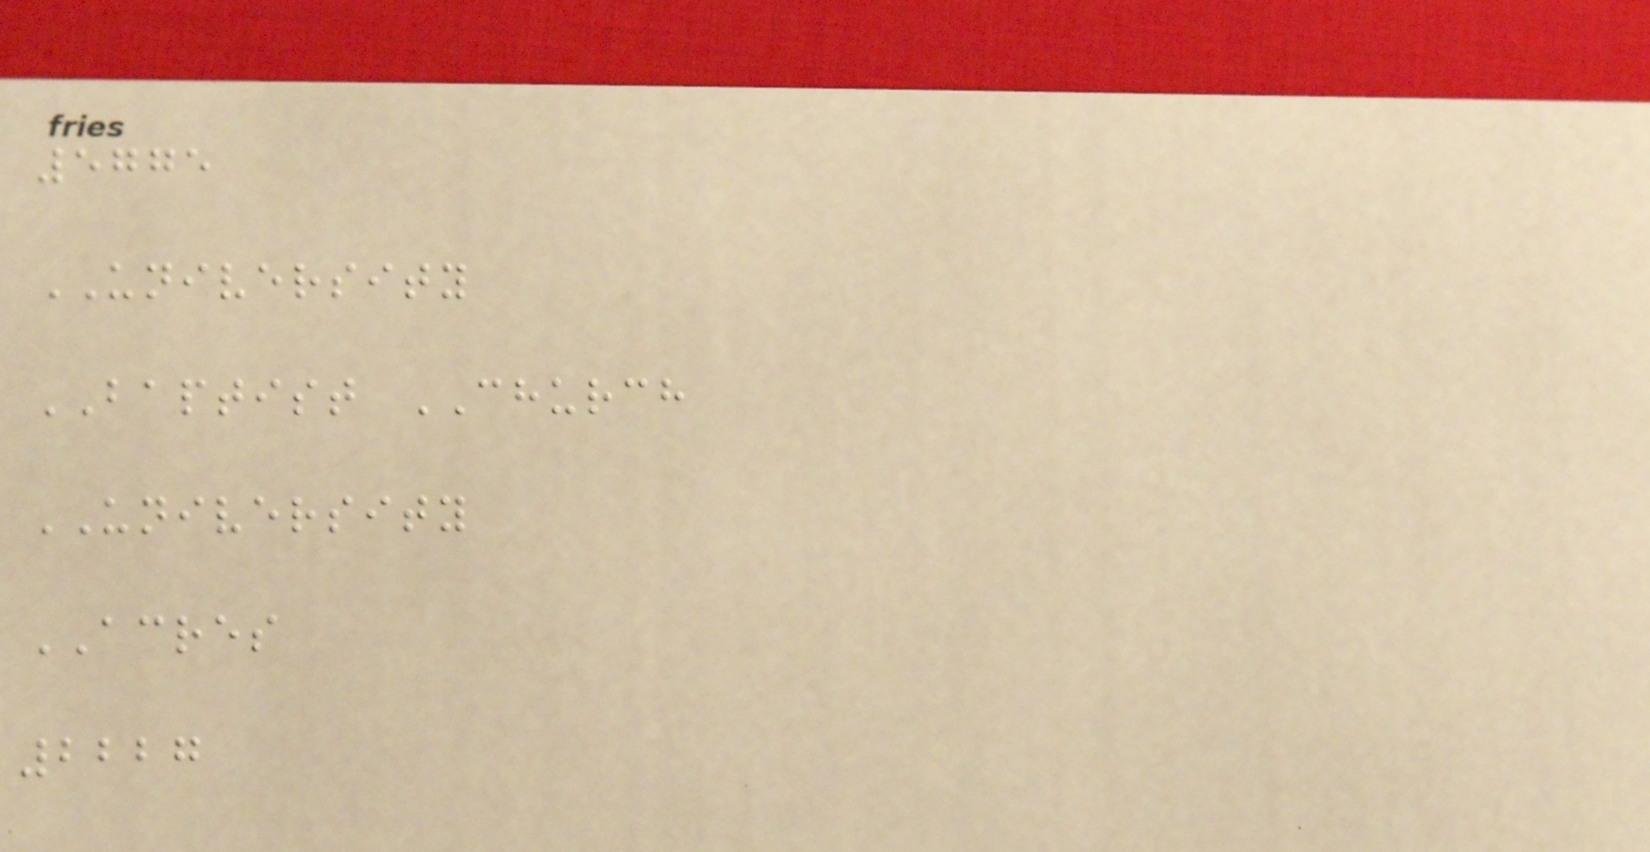5775
UNIVERSITY
BAPTIST CHURCH
UNIVERSITY
ACRES
2227
